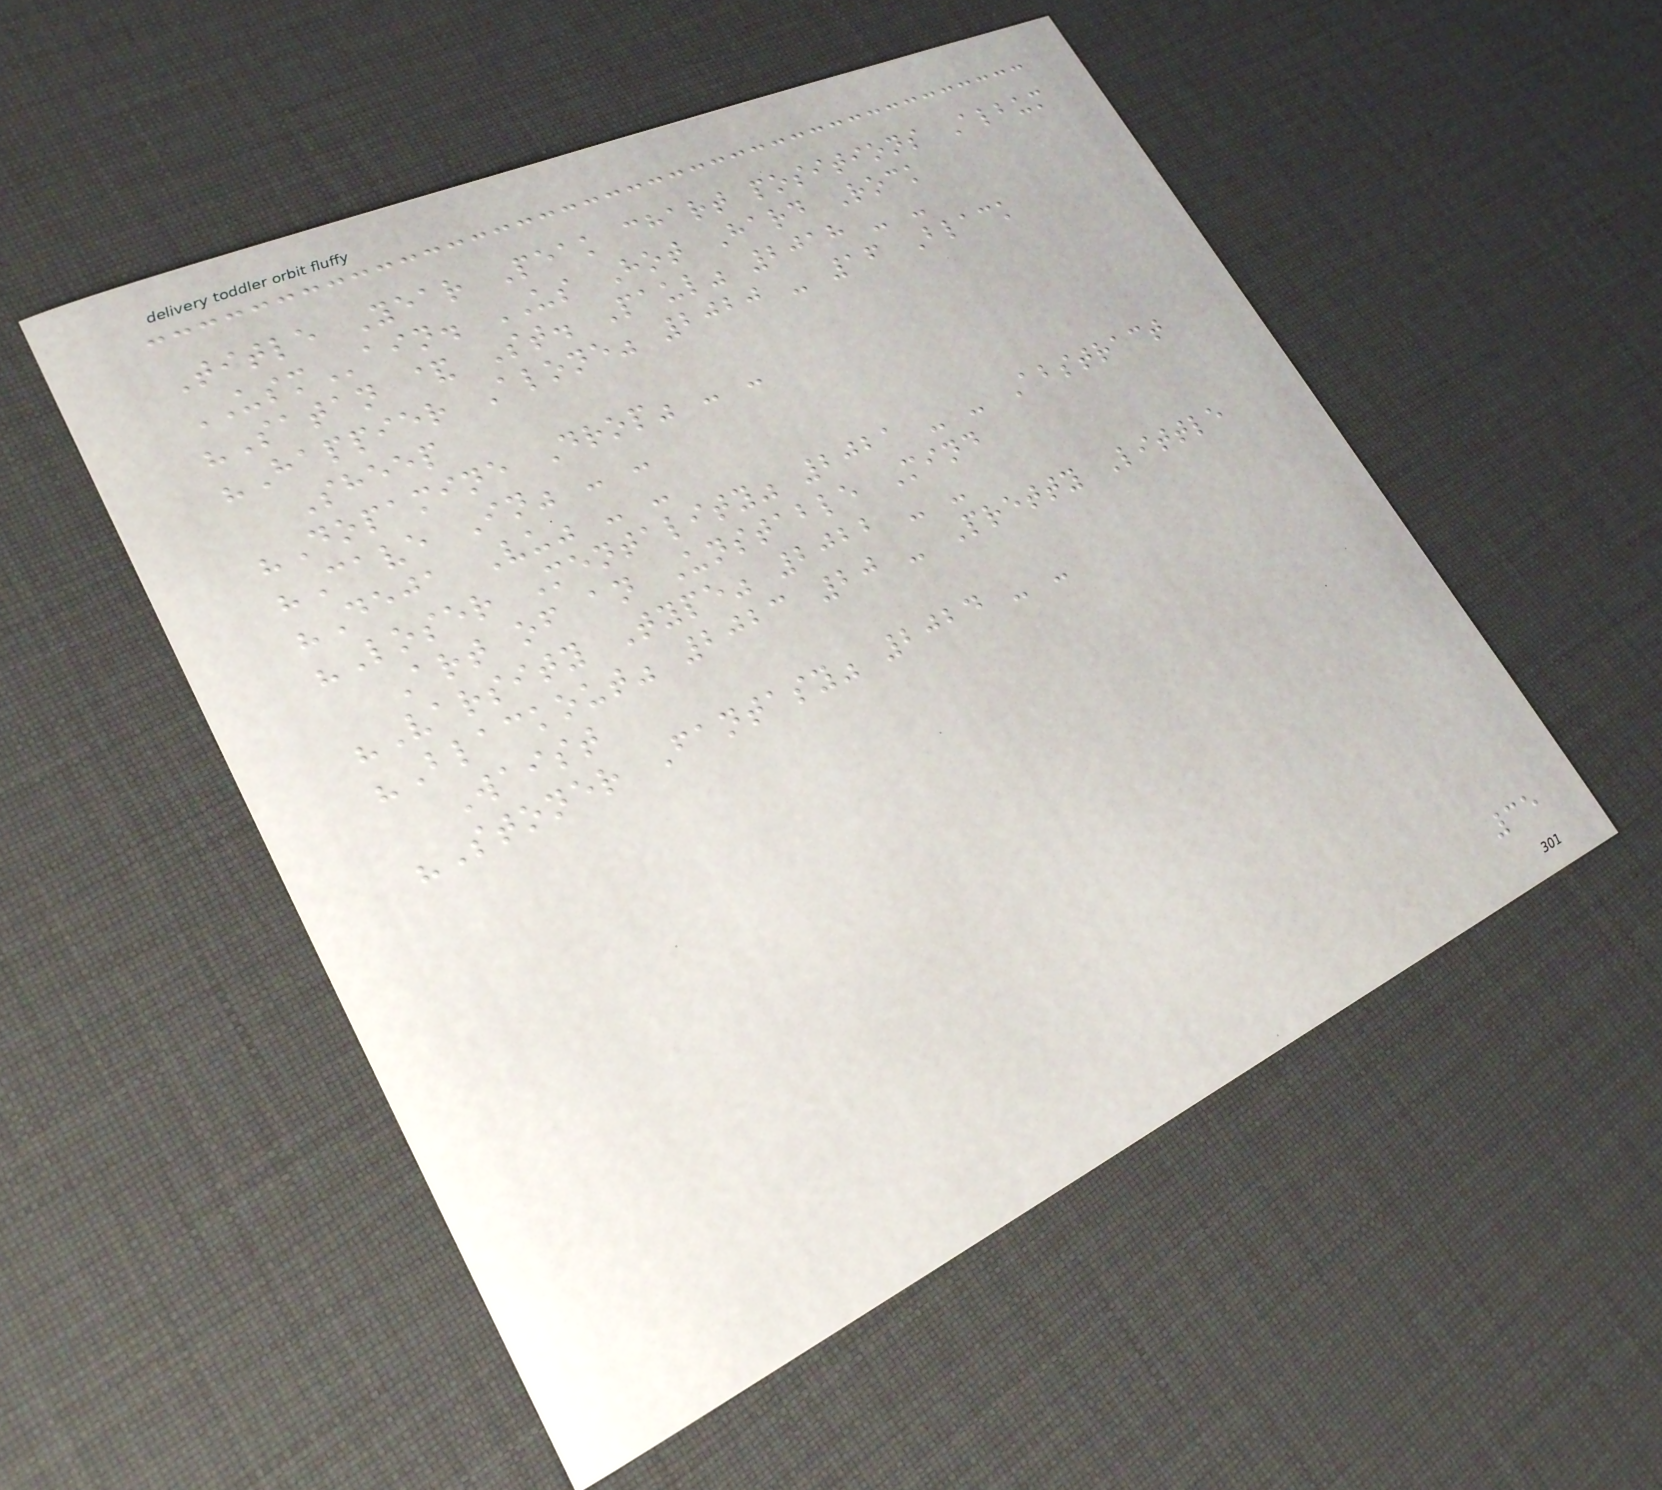Title Year Peak chart positions Album
USMain. US Hot Hard Rock
"Satan & St. Paul" 2018 - -
"Happier Alone" 2020 - 16 Black
Sheep
"Dopamine Drop" - -
"Cave In" - -
"Deja Vu" - -
"Loser Mentality" 2021 - - Abstract
Art of an Unstable Mind
"Varsity Type" 2022 - -
"Blackout" 2023 20 - Pretty Little
Waist
"Stoner Fantasy" 2024 - -
35
